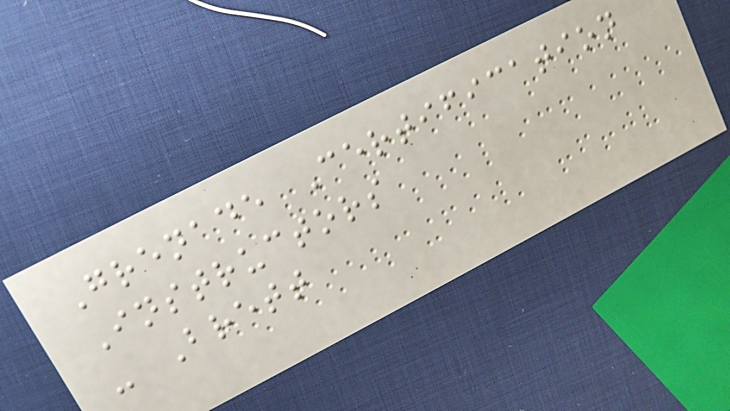Grenade Certification
Instructors
- Brett
